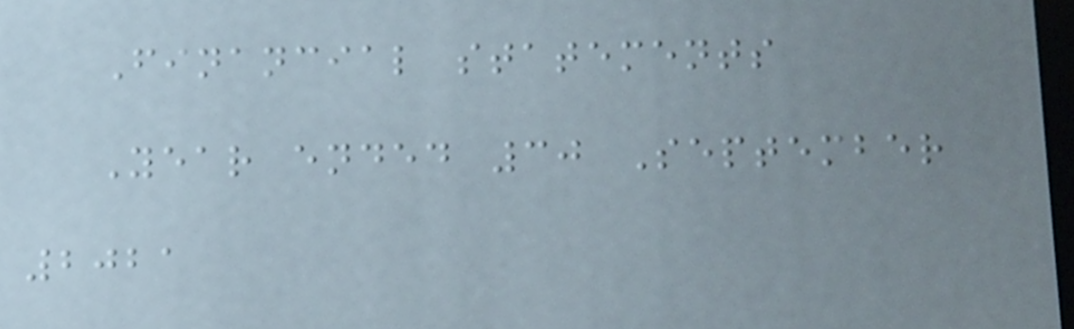Financial statements
Year ended 30 September
2021
